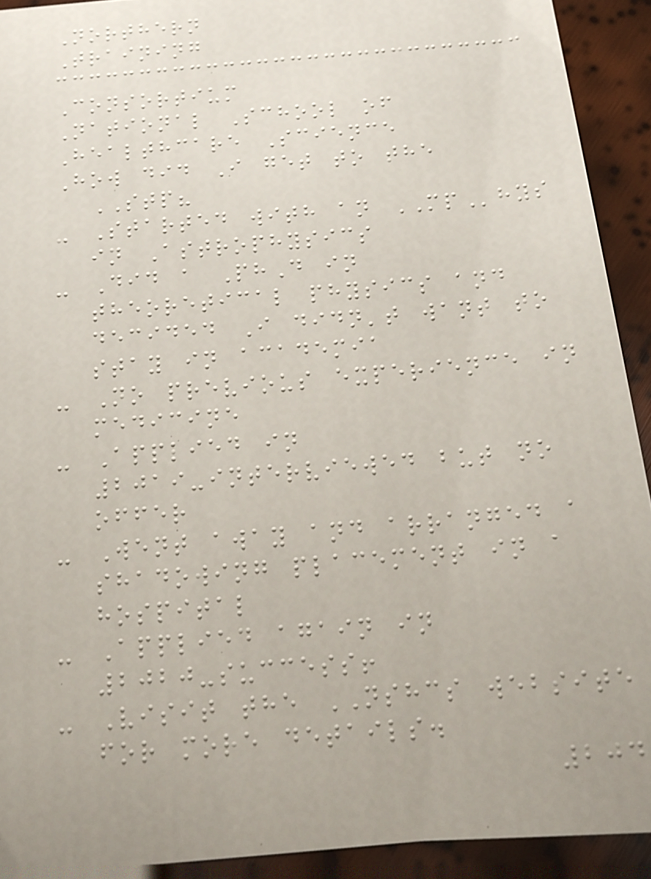Northern
Training
Consortium
National School of
Healthcare Science
How did I get to the
STP?
- Started with an MPhys
in Astrophysics
- Did a PhD in
theoretical physics and
decided I didn't want to
stay in academia
- No previous experience in
medicine
- Applied in
2019-interviewed but no
offer
- Went away and arranged a
shadowing placement in a
hospital
- Applied again in
2020-success!
- Visit the NSHCS website
for more details.
204
